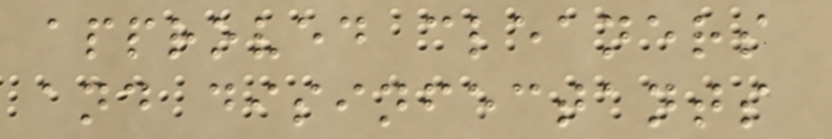approved cleaners
and disinfectants
